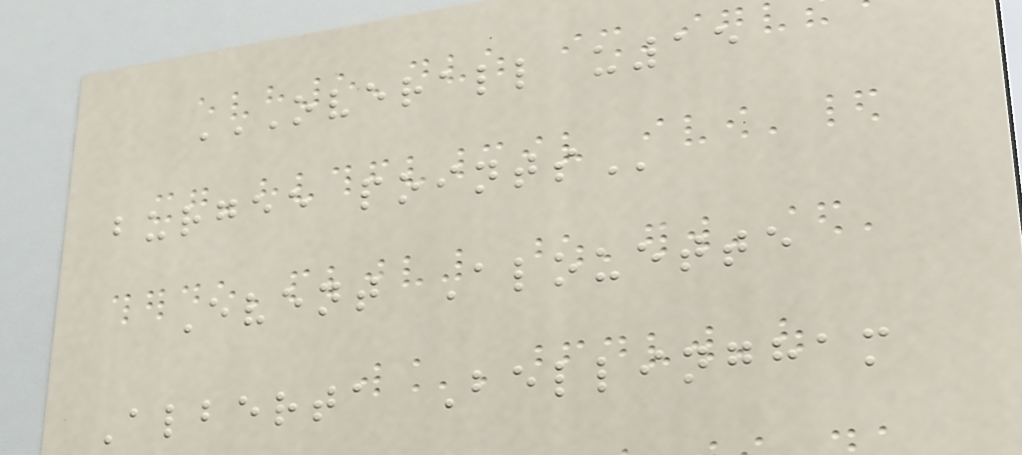OVERALL U15
BURGEE POINTS
Event Alouette
Alberta Bellingham
